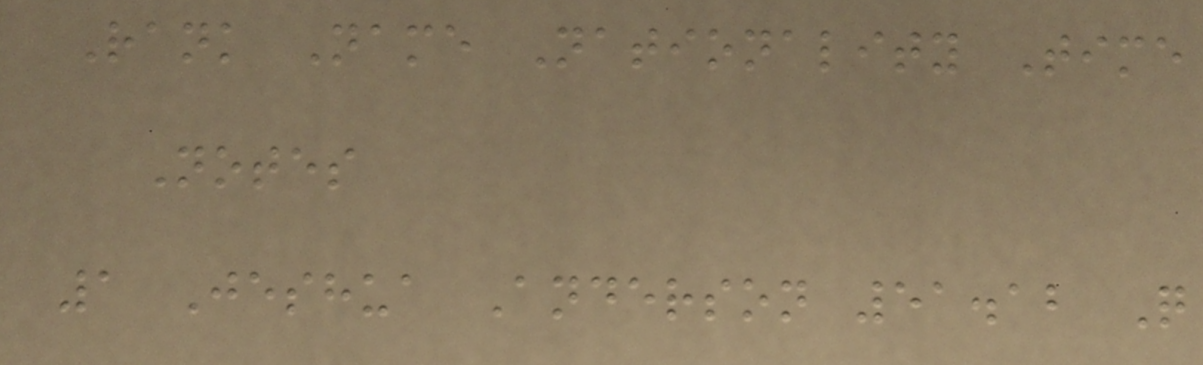Rank Name Nationality Time
Notes
1 Jeshua Anderson 51.12 Q
